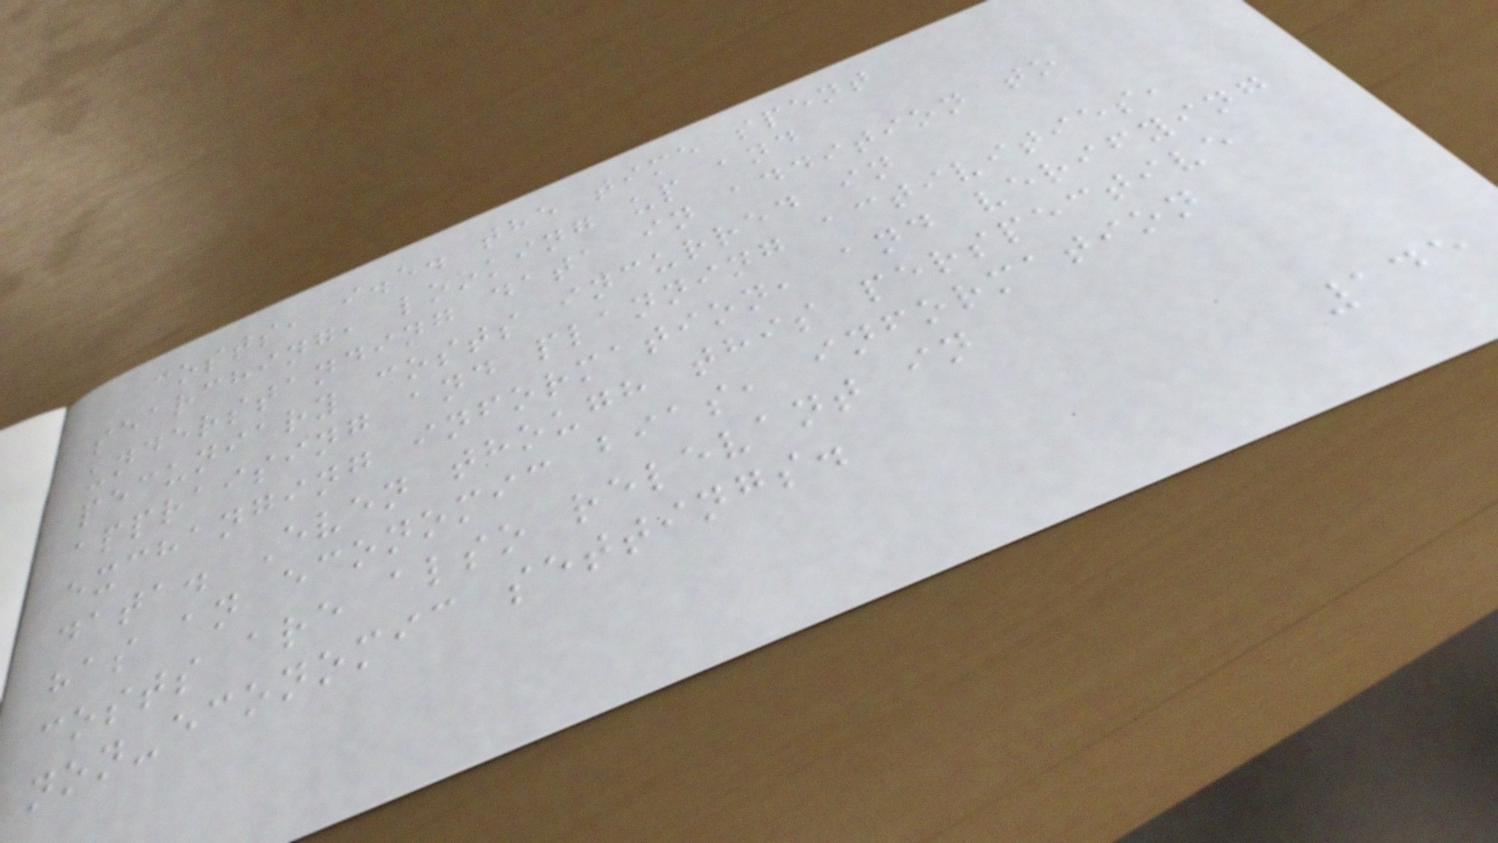costs, i.e. the time spent
searching, looking up and
understanding data in addition to
pecuniary costs incurred in
appraising and planning activities,
exchanging information, and verifying
data. Even though this perspective
has an economic bias, information
costs are also relevant in
non-economic settings.
145
